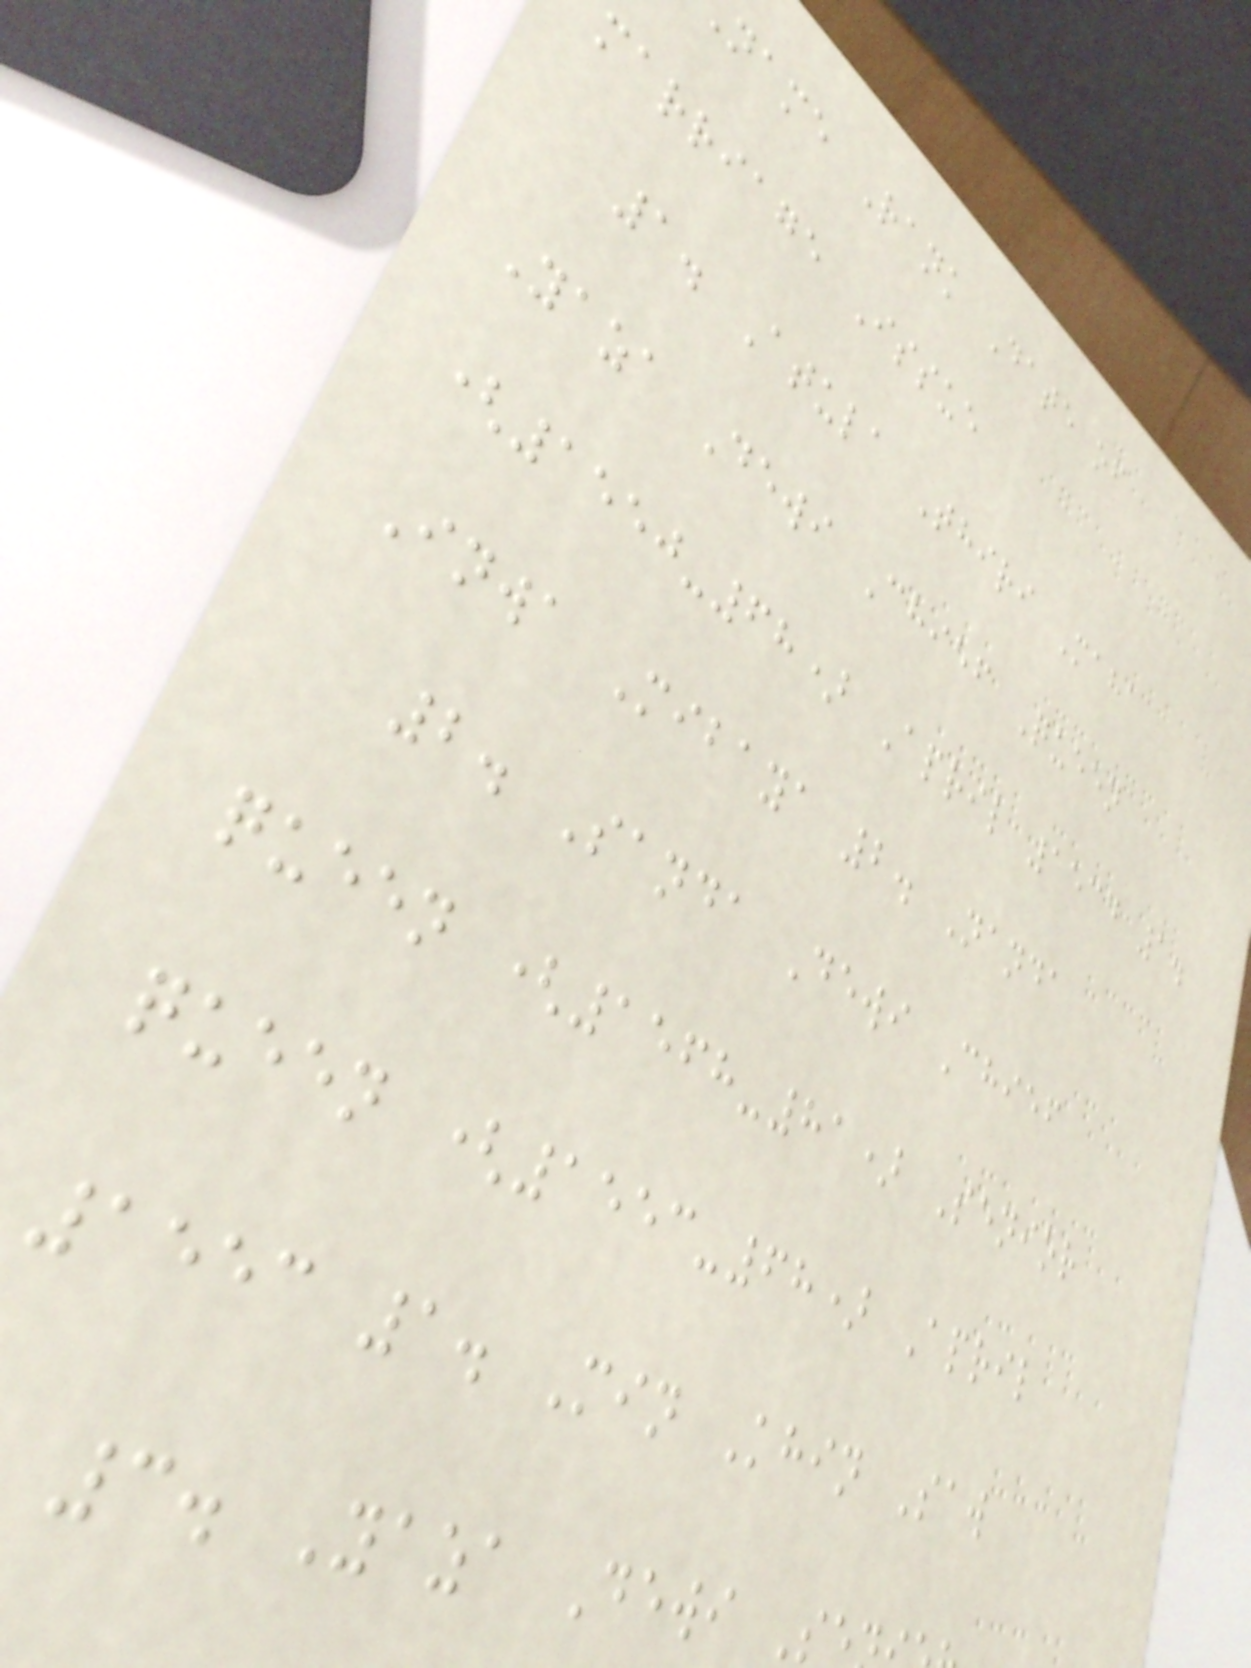name Rank Date of
marriage Issue
1. Atula Thiri Maha
Yaza Dewi Chief Queen
(1550-68) April 1534 1.
Inwa Mibaya 2. Nanda
2. Sanda Dewi Chief
queen (1568-81) Senior
queen (1553-68) April
1553 1. Min Khin Saw
3. Yaza Dewi S
